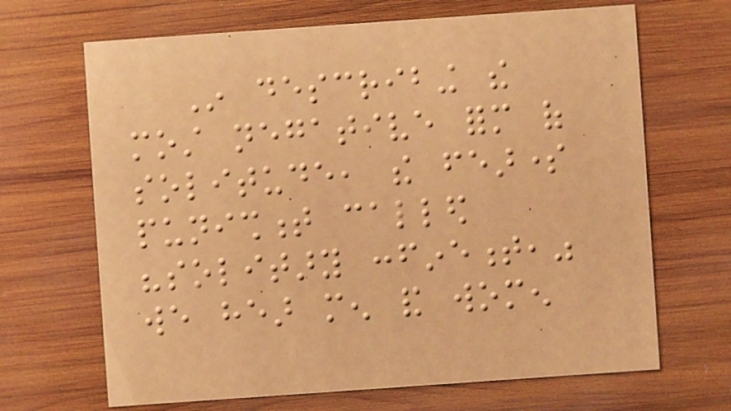In describing the
most negative form of
solitude, the fearsome
punishment called
"solitary confinement,"
we hear men and women
